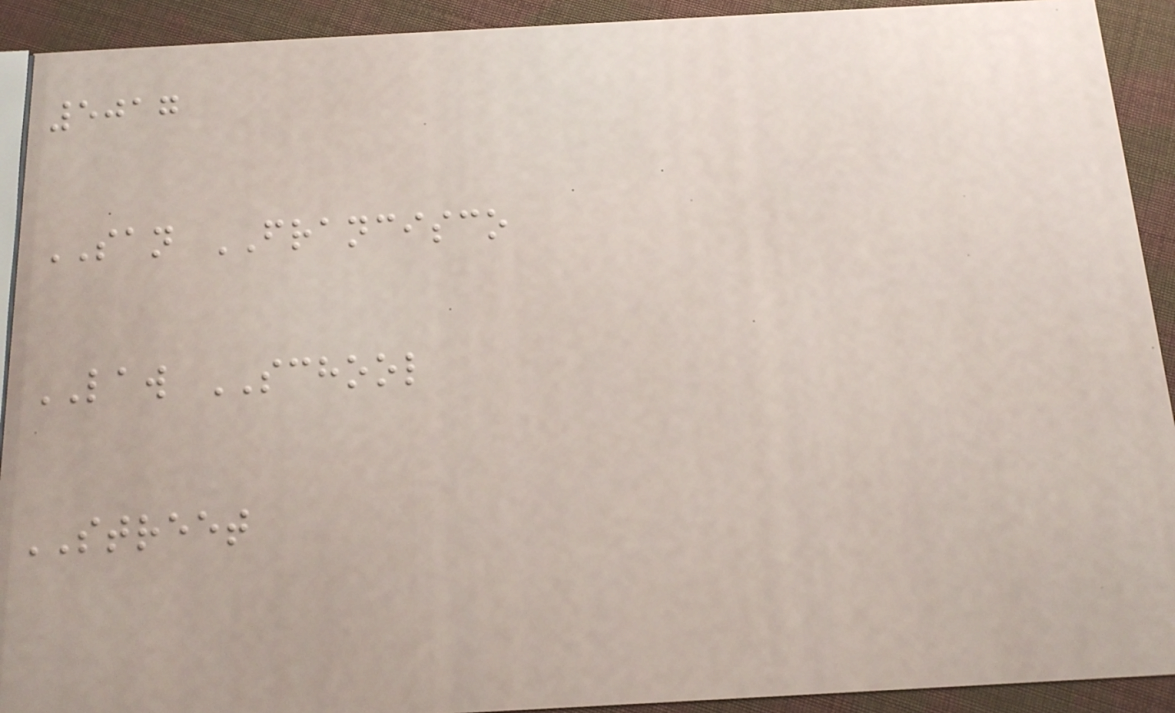5017
SAN FRANCISCO
LAW SCHOOL
STREET
